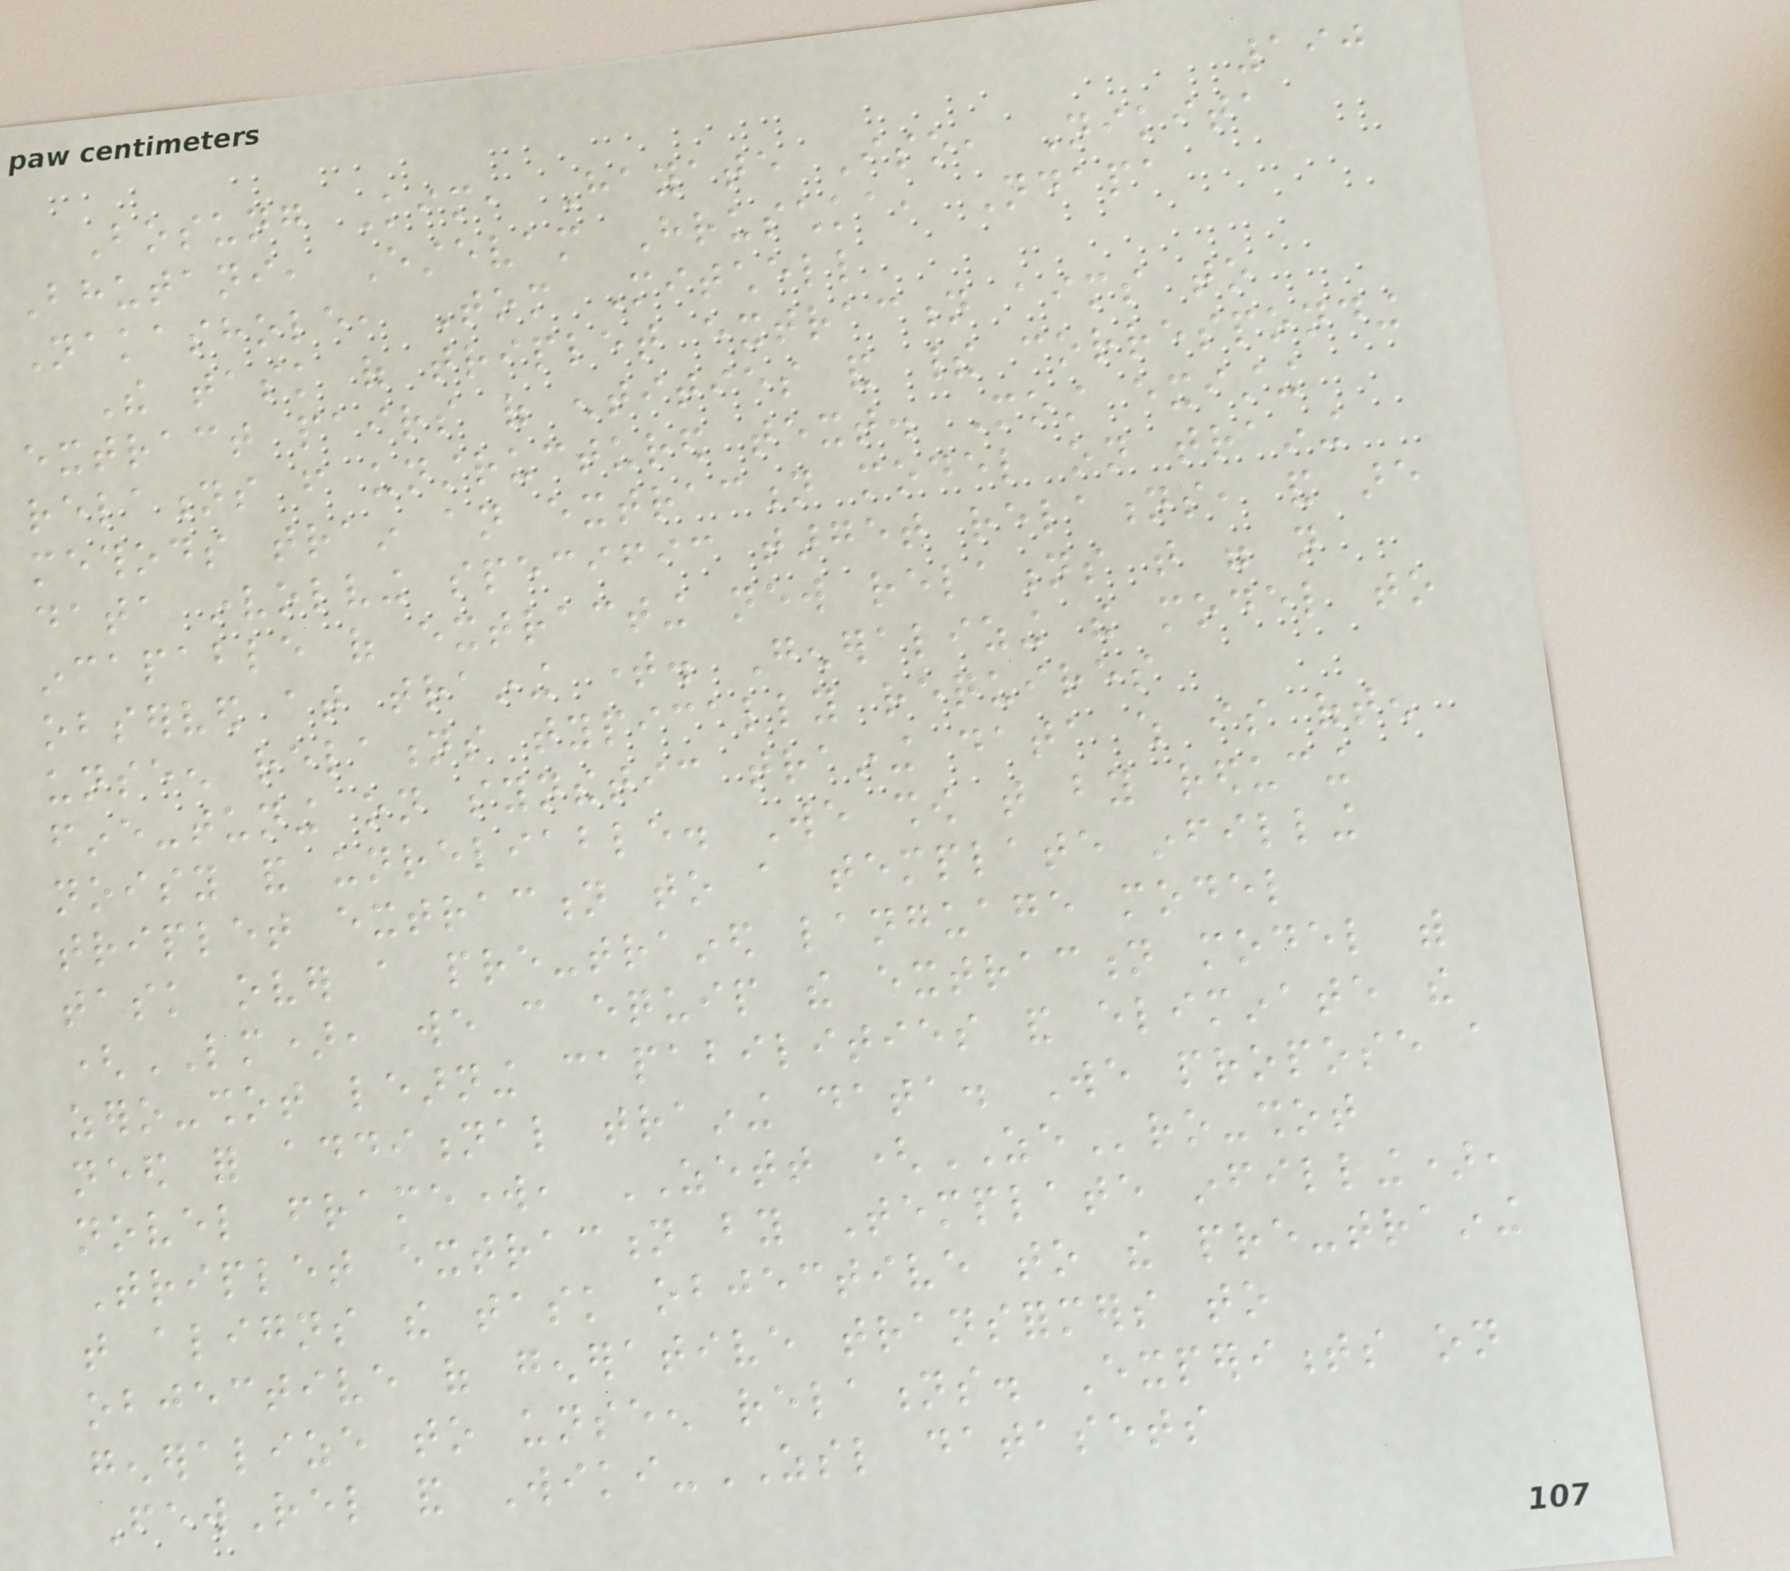190
Bosung Kim, Hayate Iso, Nikita
Bhutani, Estevam Hruschka, Ndapa
Nakashole, Tom Mitchell
The task of triplet extraction aims to
extract pairs of entities and their corresponding
relations from unstructured text. Most existing
methods train an extraction model on training
data involving specific target relations, and are
incapable of extracting new relations that were not
observed at training time. Generalizing the model to
unseen relations typically requires
fine-tuning on synthetic training data which is often
noisy and unreliable. We show that by reducing
triplet extraction to a template infilling
task over a pre-trained language model
(LM), we can equip the extraction model with
zero-shot learning capabilities and eliminate the
need for additional training data. We propose a
novel framework, ZETT (ZEro-shot
Triplet extraction by Template infilling),
that aligns the task objective to the pre-training
objective of generative transformers to
generalize to unseen relations. Experiments on
FewRel and Wiki-ZSL datasets
